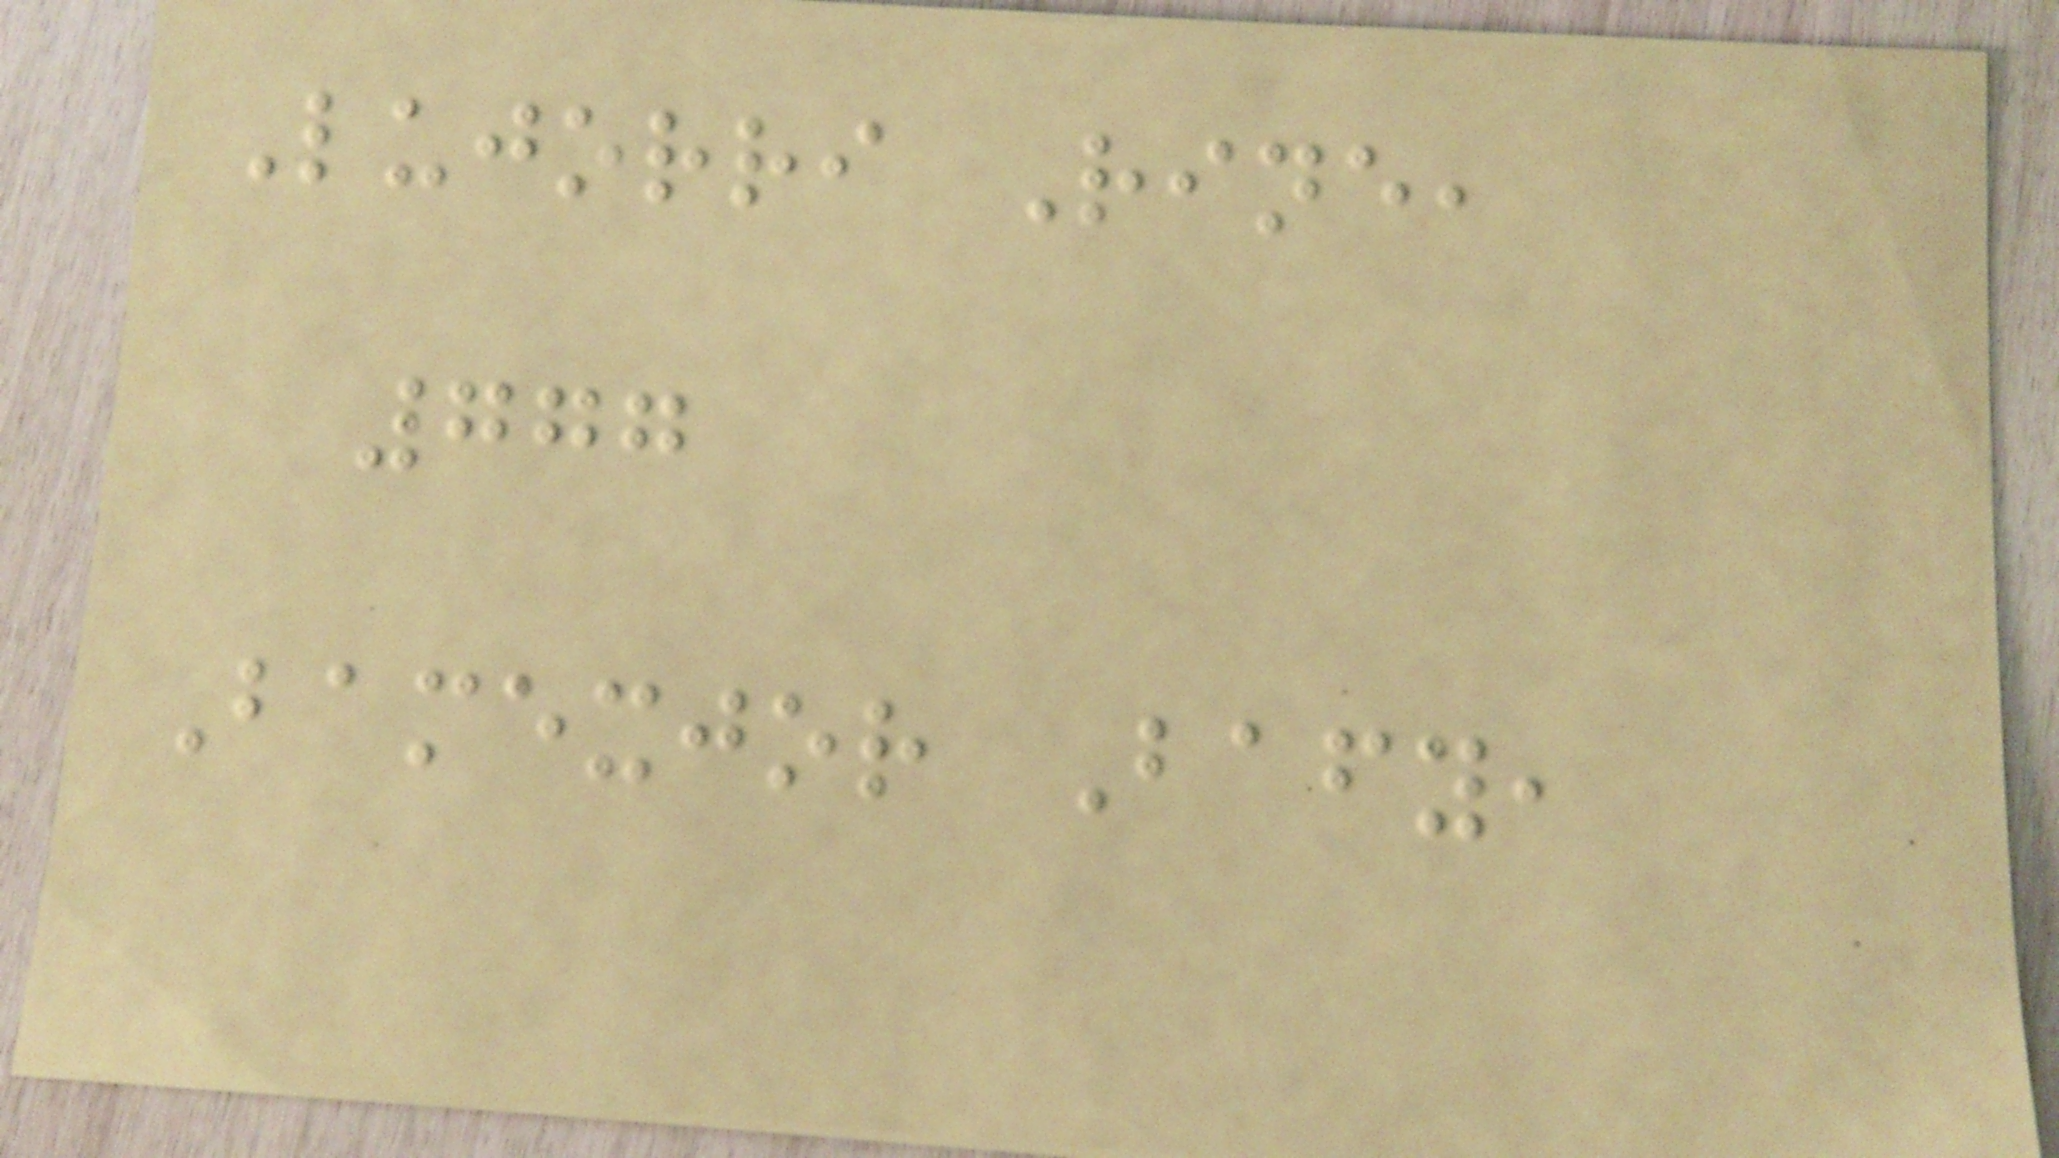Lujorri Rine,
777
Bamexjor Bafy,
